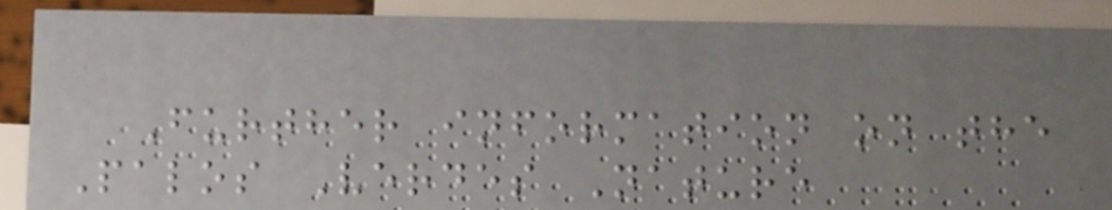Further information on the
Palos Verdes Nature
